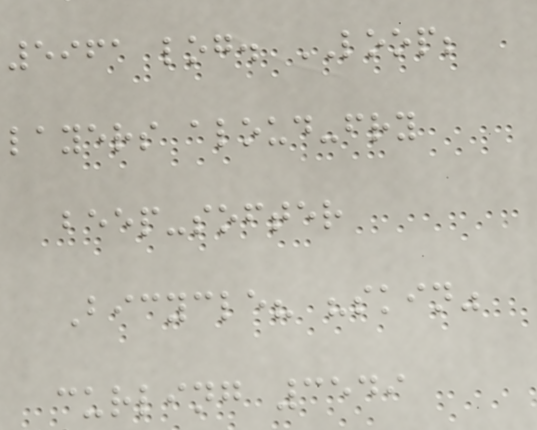5961 log. LOOP;
layers aloud-fry
beep-softer
Bicycle? "skin"
curling 3549
